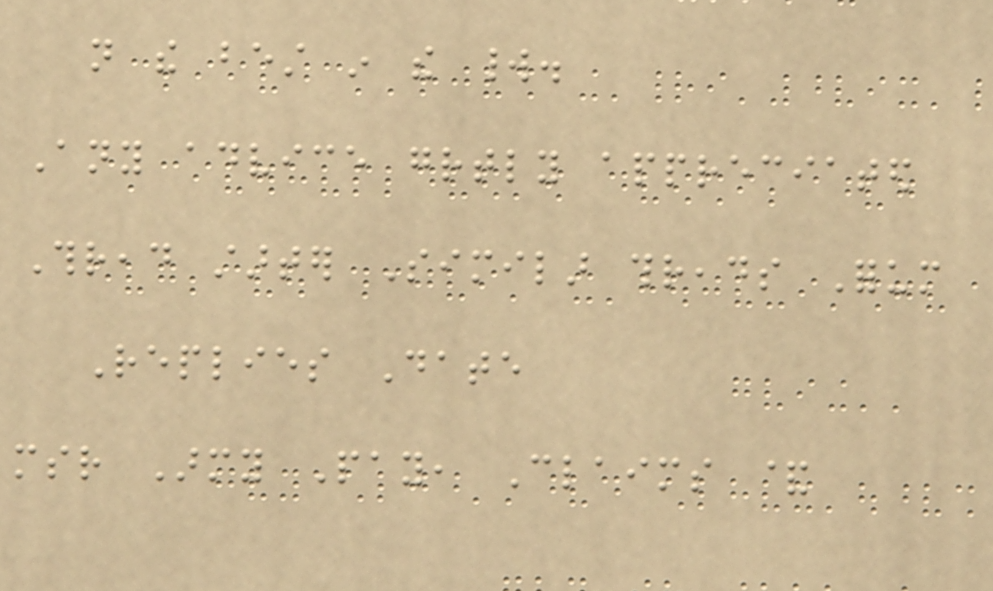not the best in the world.
Any advice greatly appreciated
Thread starter Similar threads Forum
Replies Date
msr Army Pay, Claims &
